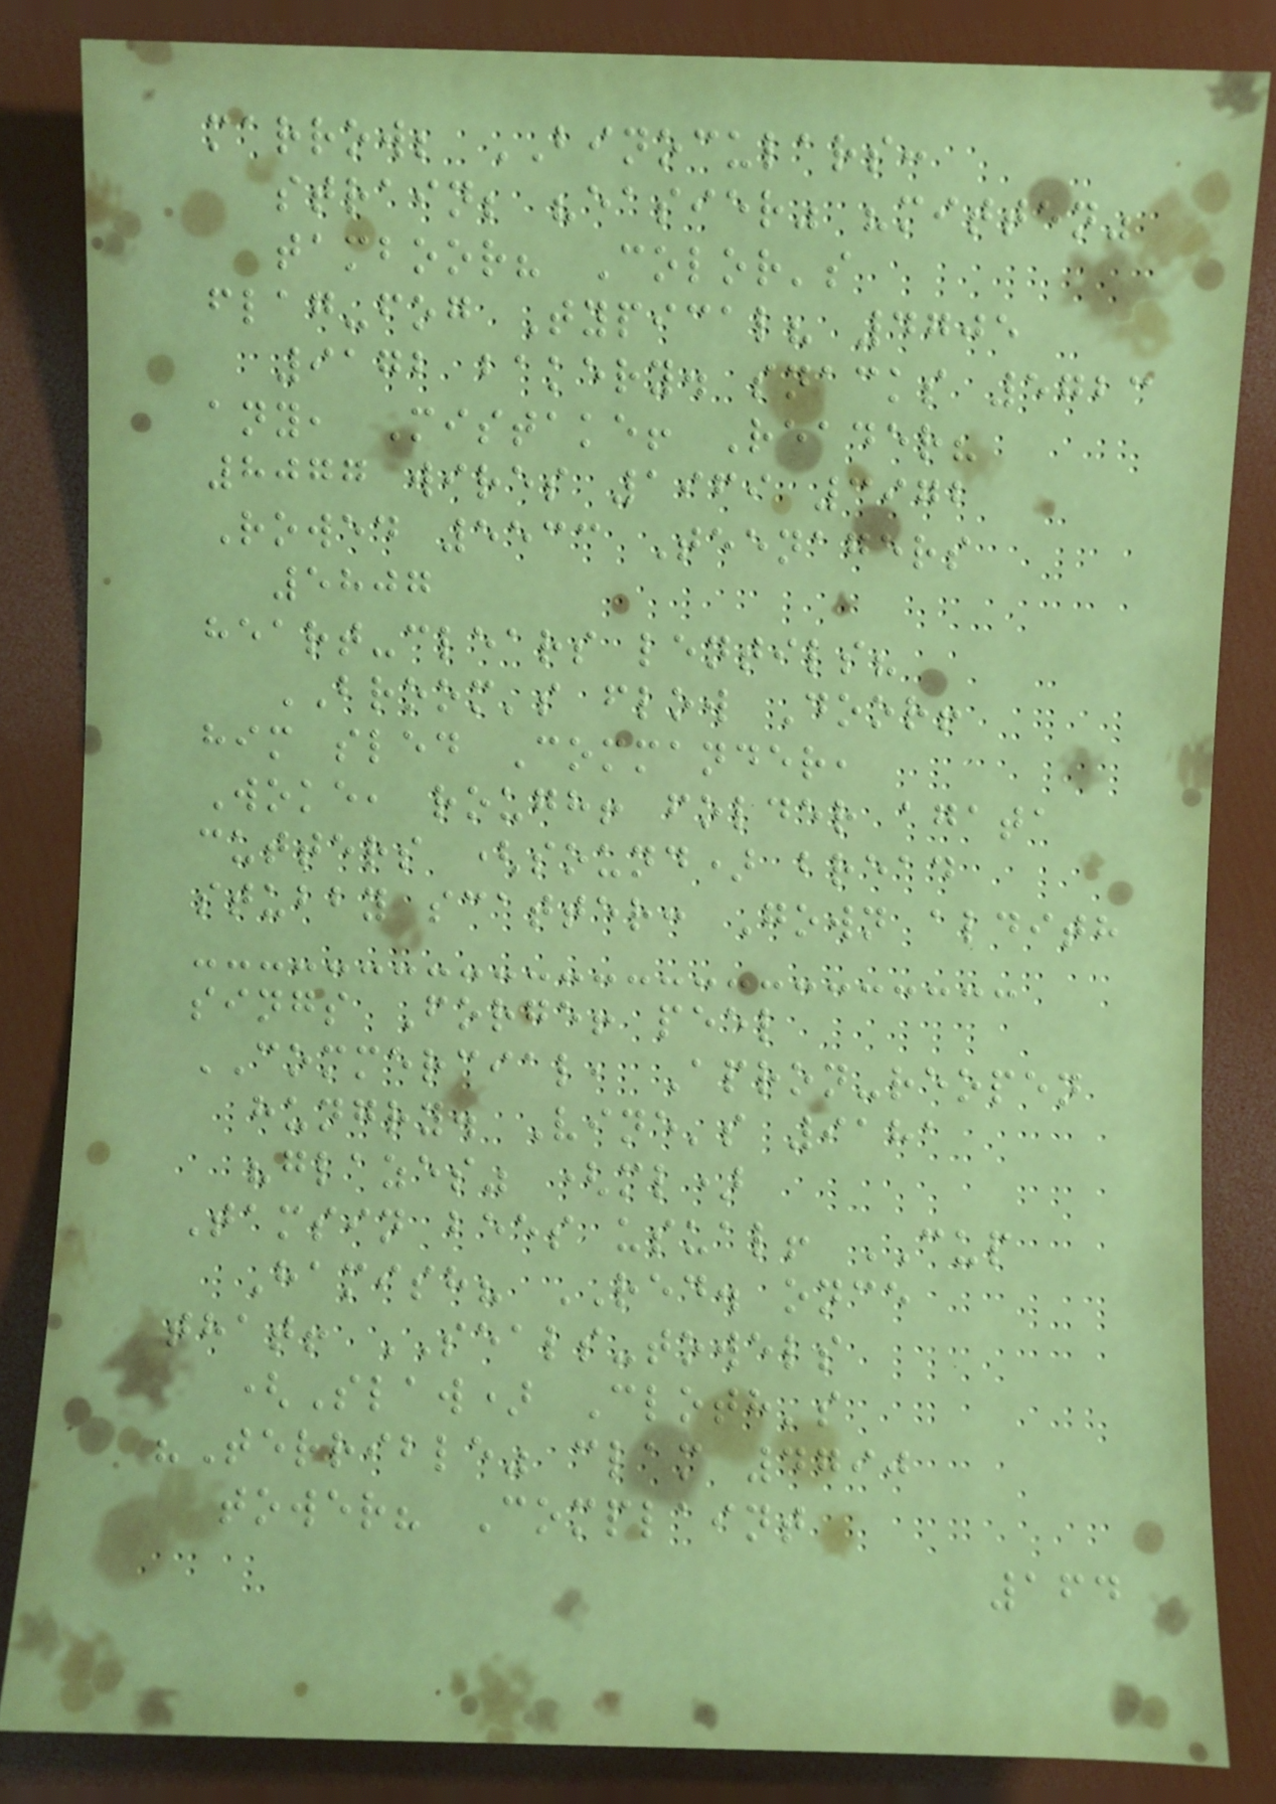marrow; BINOCULARS:
strain; "easier" "mitten"
tamboor? Color's
flag-fog Typical? 4705
9172 bakery. snacks 5723
any, Mistake! Reader?
8077 wires 1969 3972
Rowed 5533 Teenagers
5807
heart-clears lentils?
BROOM's flow Door!
him sled Commander,
Woke, rough! folder agata
cutters (sound) bread
stubby scatter: Gown aldith
sings Forge! peel
COMMERCIAL, Apron-reopen
hungry. Vine's 9181
"glazes" (ml)
Tamsin bees usual! CUP
Hamish? RED. once
that! SEALS-towels
(Slaw) Cloth's
"Terrible" clam 4790
tower? Complaint
164
